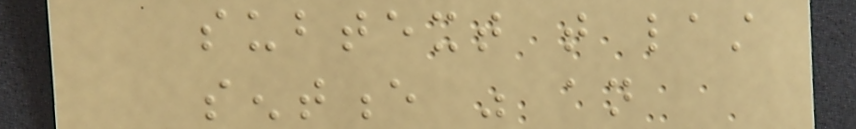subtext that last
sentence was an
